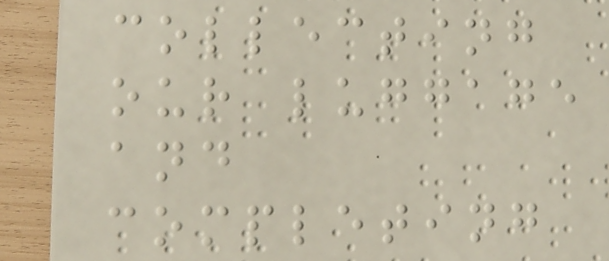collecting
our luggage
and
completing
